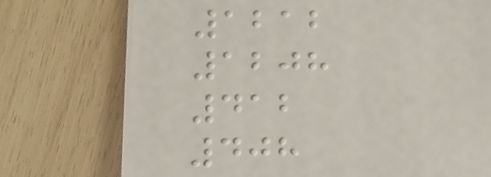1212
1208
412
408
